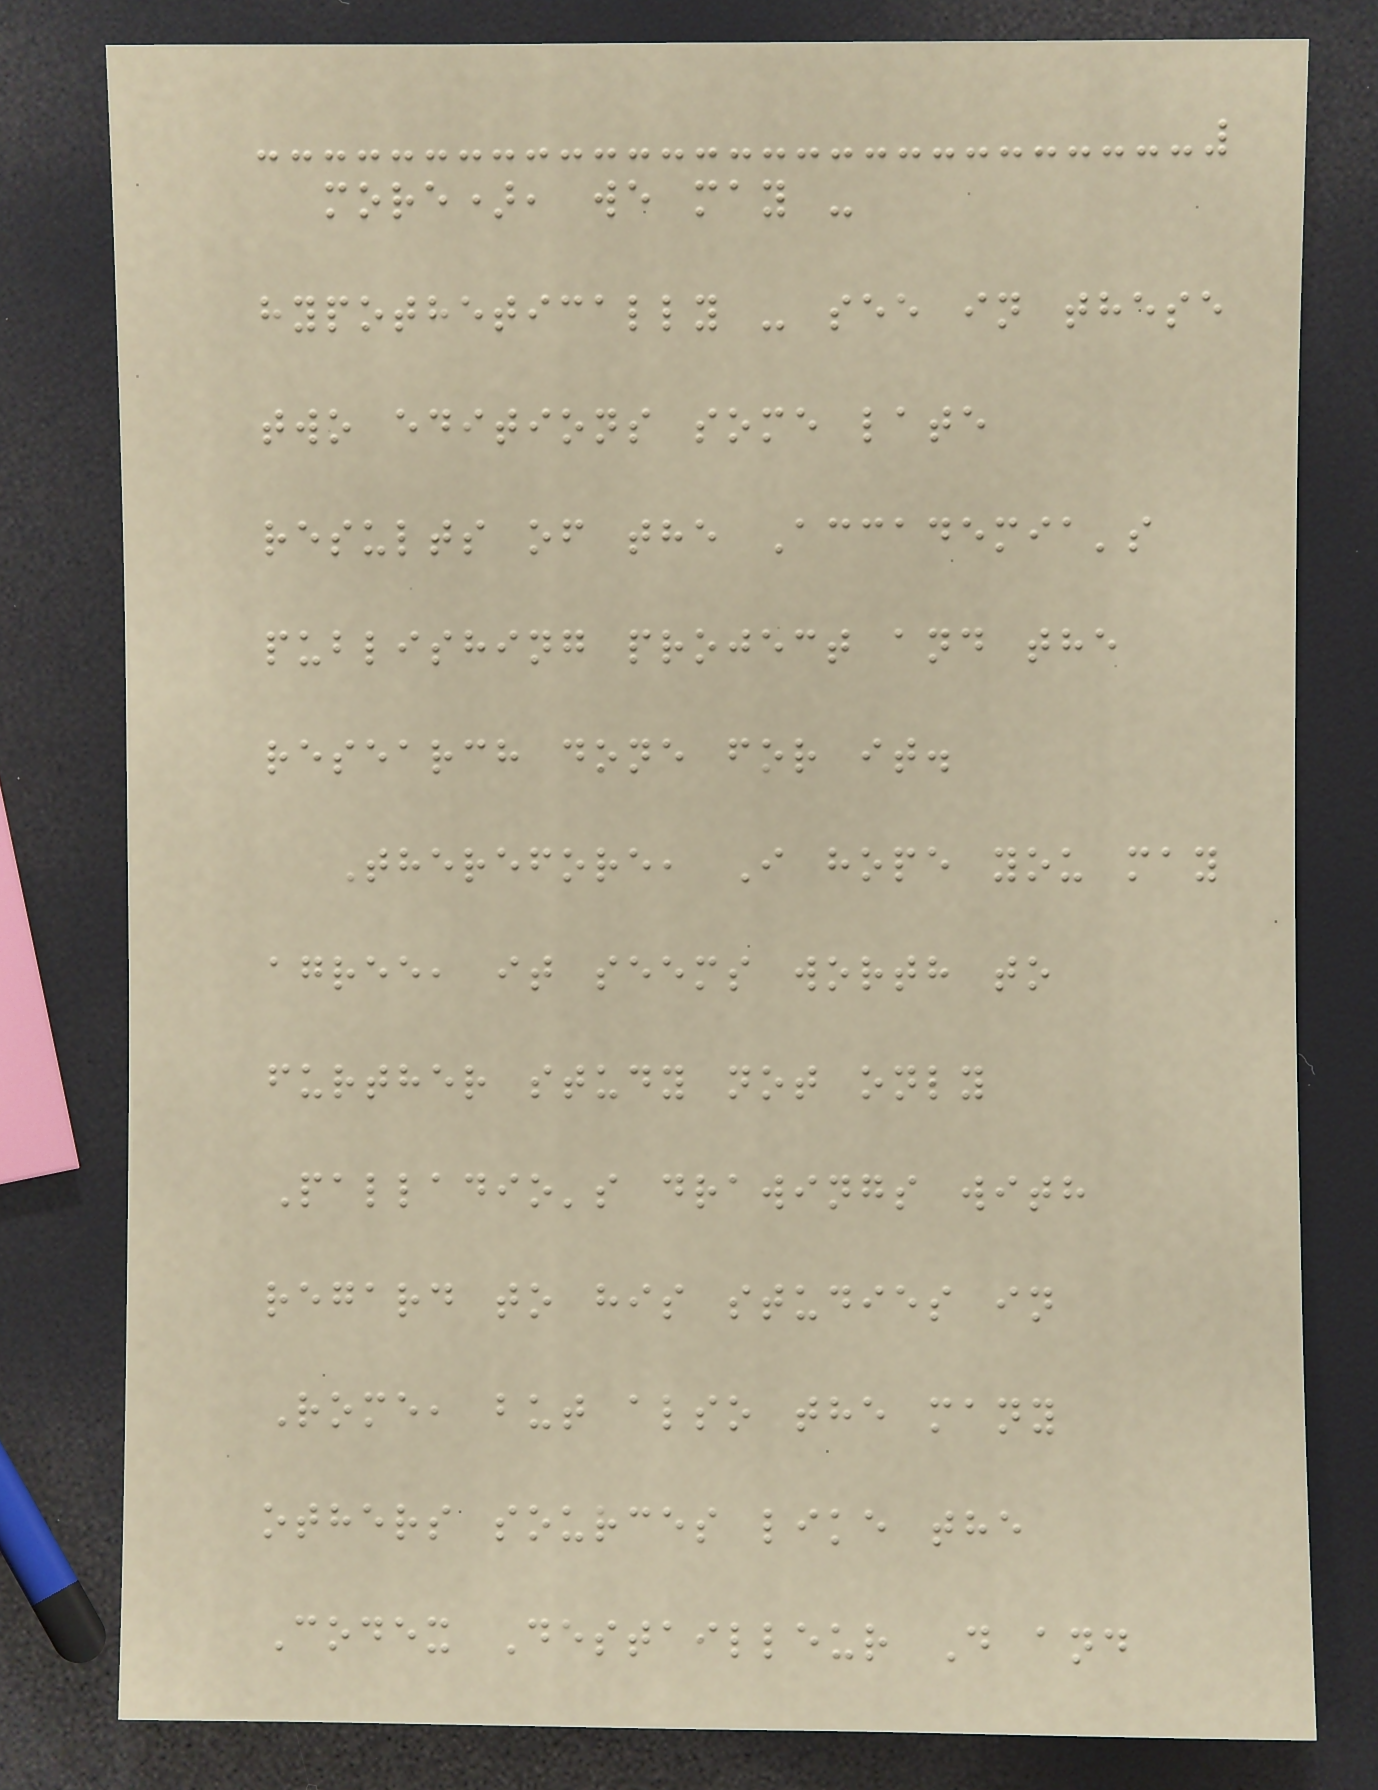more), we may -
hypothetically - see in these
two editions some late
results of the Accademia's
publishing project and the
research done for it.
Therefore, I hope you may
agree, it seems worth to
further study not only
Palladio's drawings with
regard to his studies in
Rome, but also the many
others sources like the
Codex Destailleur D and
